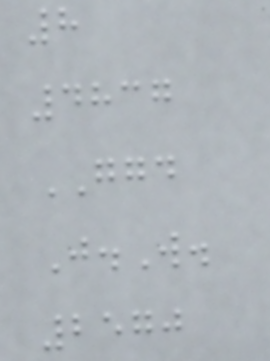8
4837
GGD
J.W.
2570
